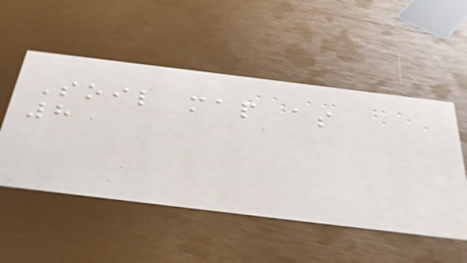Soil map as
8
